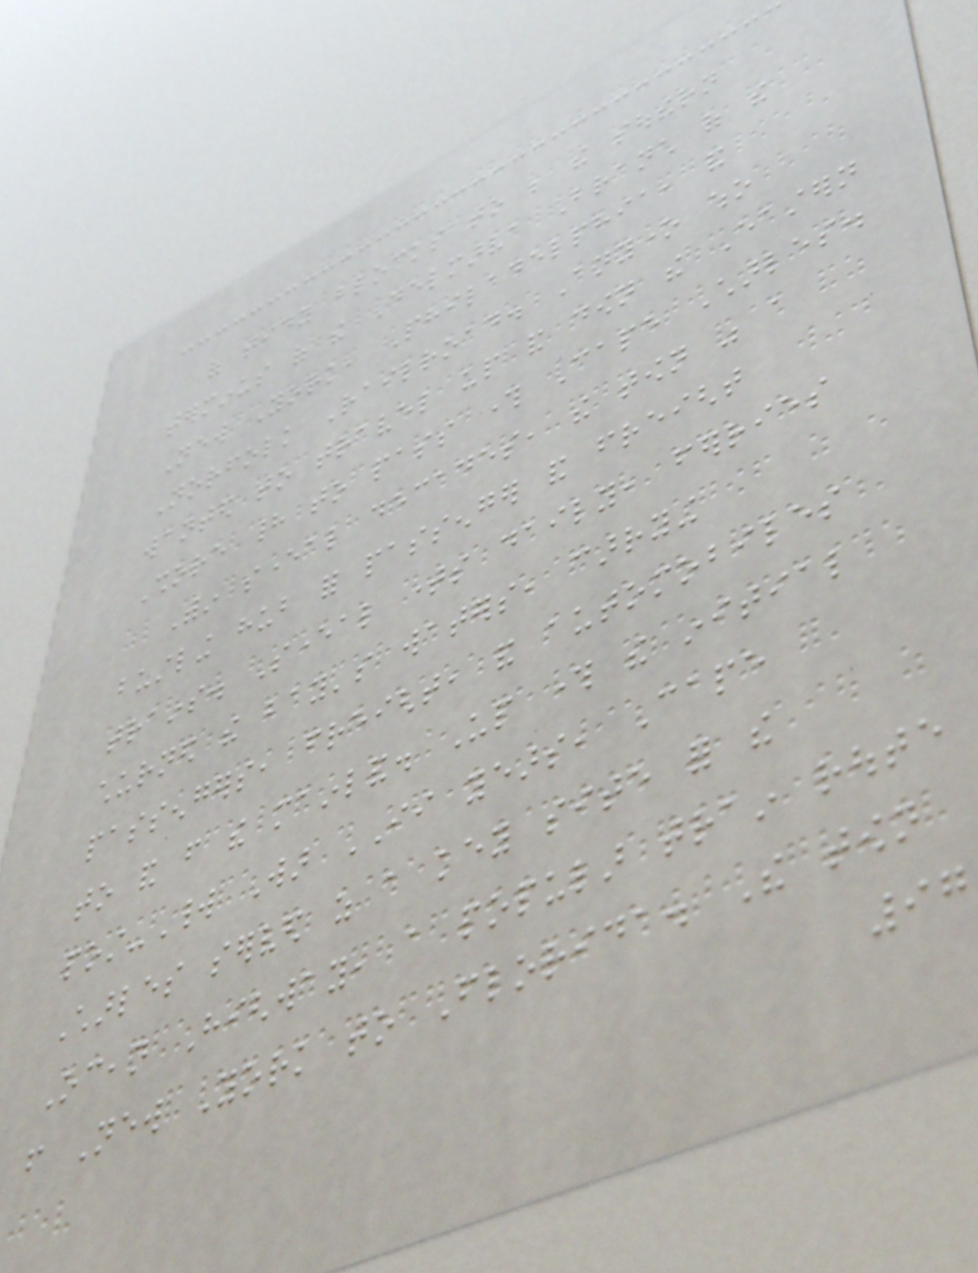of tidy blocks to be the southern
terminus of the Delmarva Branch of the
New York, Philadelphia, and
Norfolk Railroad. Anyone who
wanted to travel up and down the Eastern
Shore had to pass through Cape Charles.
Within several decades, the town was a
bustling hub for passenger and freight
trains. Several times daily, ferries
churned the bay's waters, carrying
passengers, freight, and automobiles
to and from the mainland. Up through the initial
post-World War II years, Cape
Charles served as a key site for the
Ocean Highway, a popular train route
from New York to Florida. The town
97
